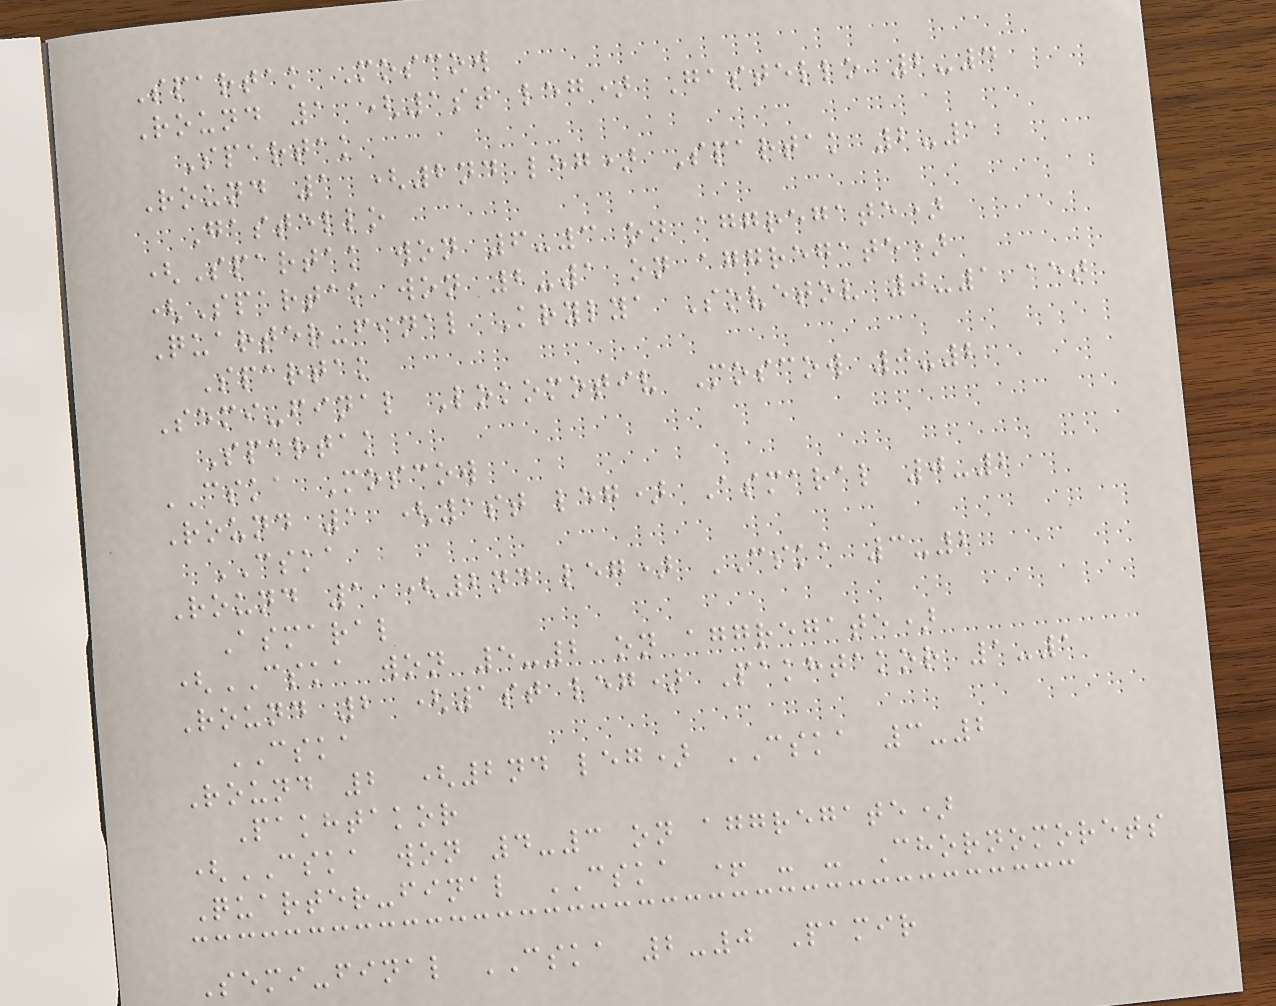Spartak Moscow
Round 1 (1st leg) Gastello 2-4
Spartak
Round 1 (2nd leg) Spartak 2-1
Gastello
(Spartak won 6-3 on aggregate)
(Spartak won 2-1 on aggregate)
Quarter-final Krylya Sovetov 0-1 aet
Spartak
Semi-final Lokomotiv Moscow 0-2
Spartak
CSKA Moscow
Round 1 (1st leg) Asmaral 0-2
CSKA
Round 1 (2nd leg) CSKA 3-2
Asmaral
(CSKA won 5-2 on aggregate)
Round 2 (1st leg) Pakhtakor 1-1
CSKA
Round 2 (2nd leg) CSKA 3-2
Pakhtakor
(CSKA won 4-3 on aggregate)
Quarter-final CSKA + - - Chornomorets
Semi-final CSKA 2-0 Pamir
